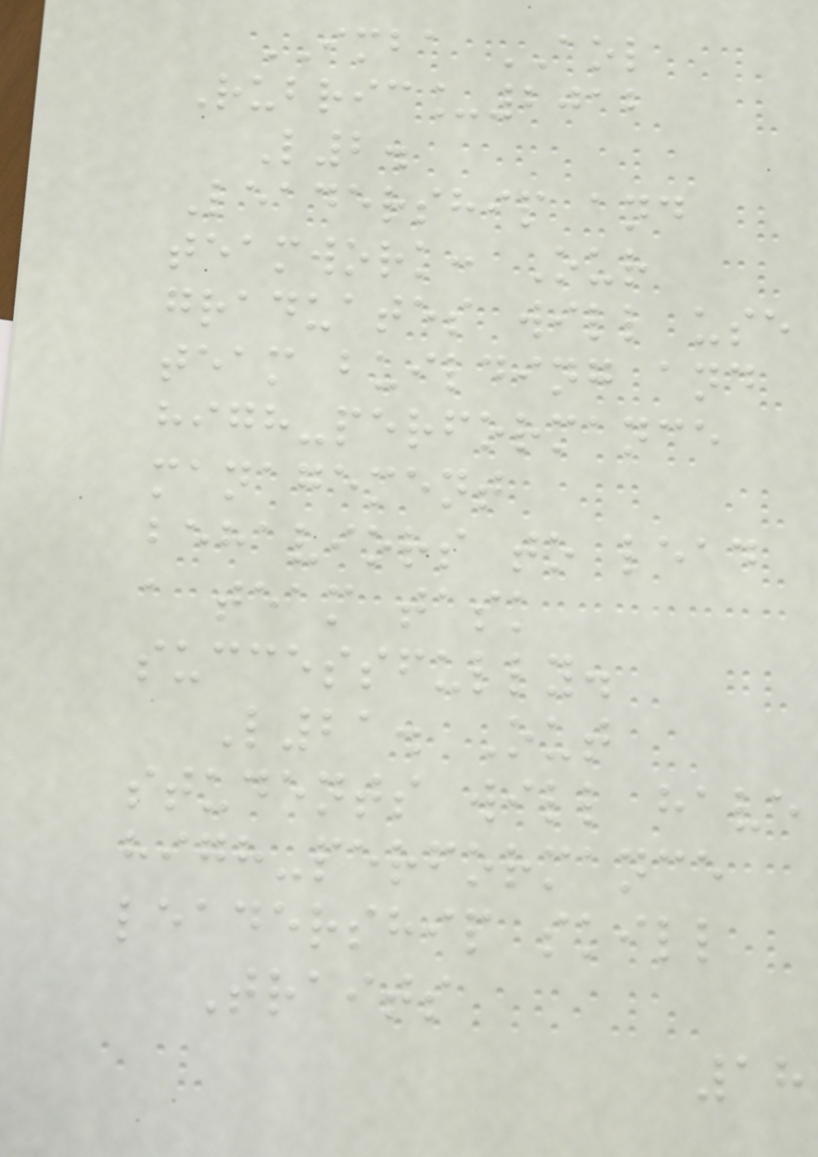IMBA AOL
Rubric_2012
L2.
Leadership and
teamwork: Our
graduates will use
team building and
high-performance
management
behaviors to lead
a team task
successfully.
L21. Out
students will have
high-performance
leadership skill
Traits
18
